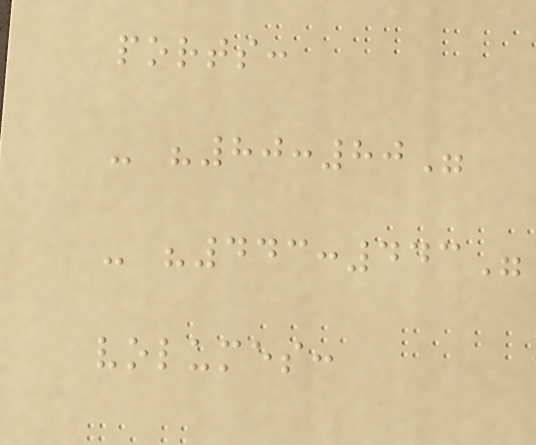ports:
- "80:80"
- "443:443"
volumes:
